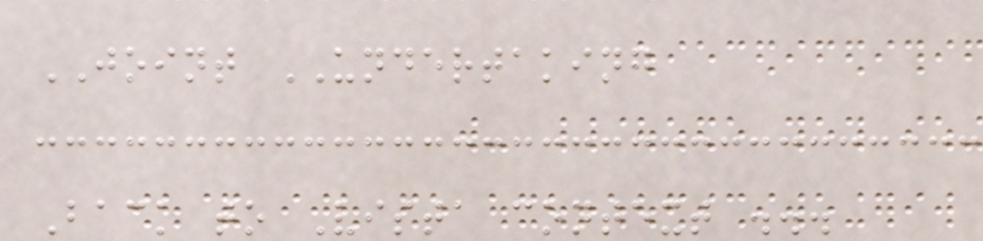JOINT UNDERTAKING
Back to Vista context ...
